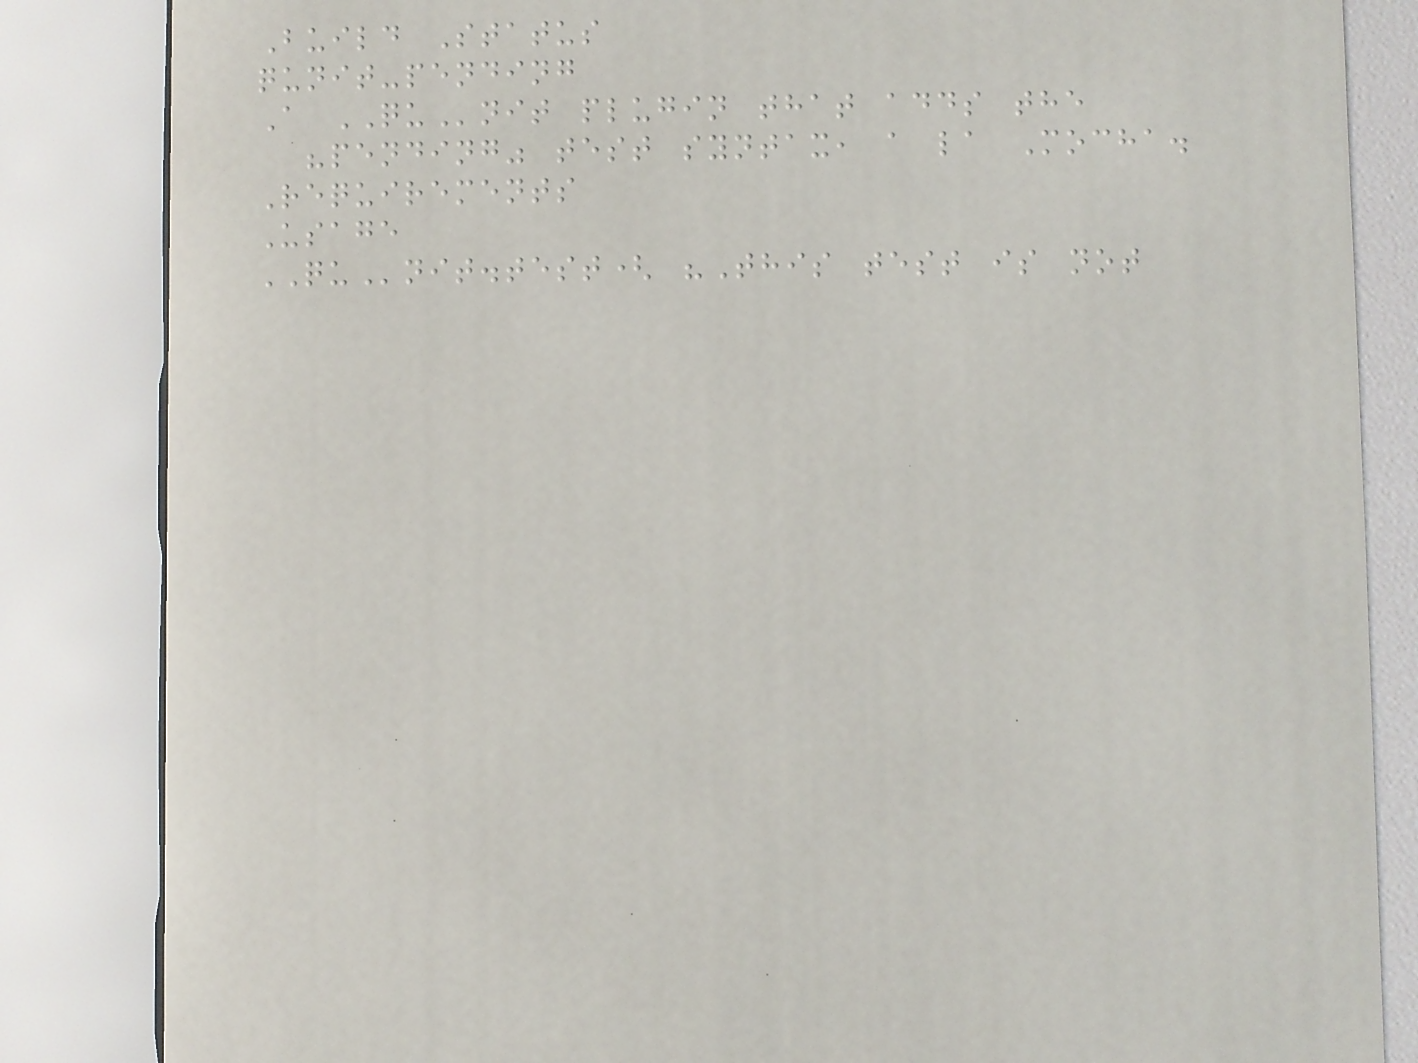Build Status
qunit-pending
A QUnit plugin that adds the
"pending" test syntax, a la Mocha.
Requirements
Usage
QUnit.test( "This test is not
